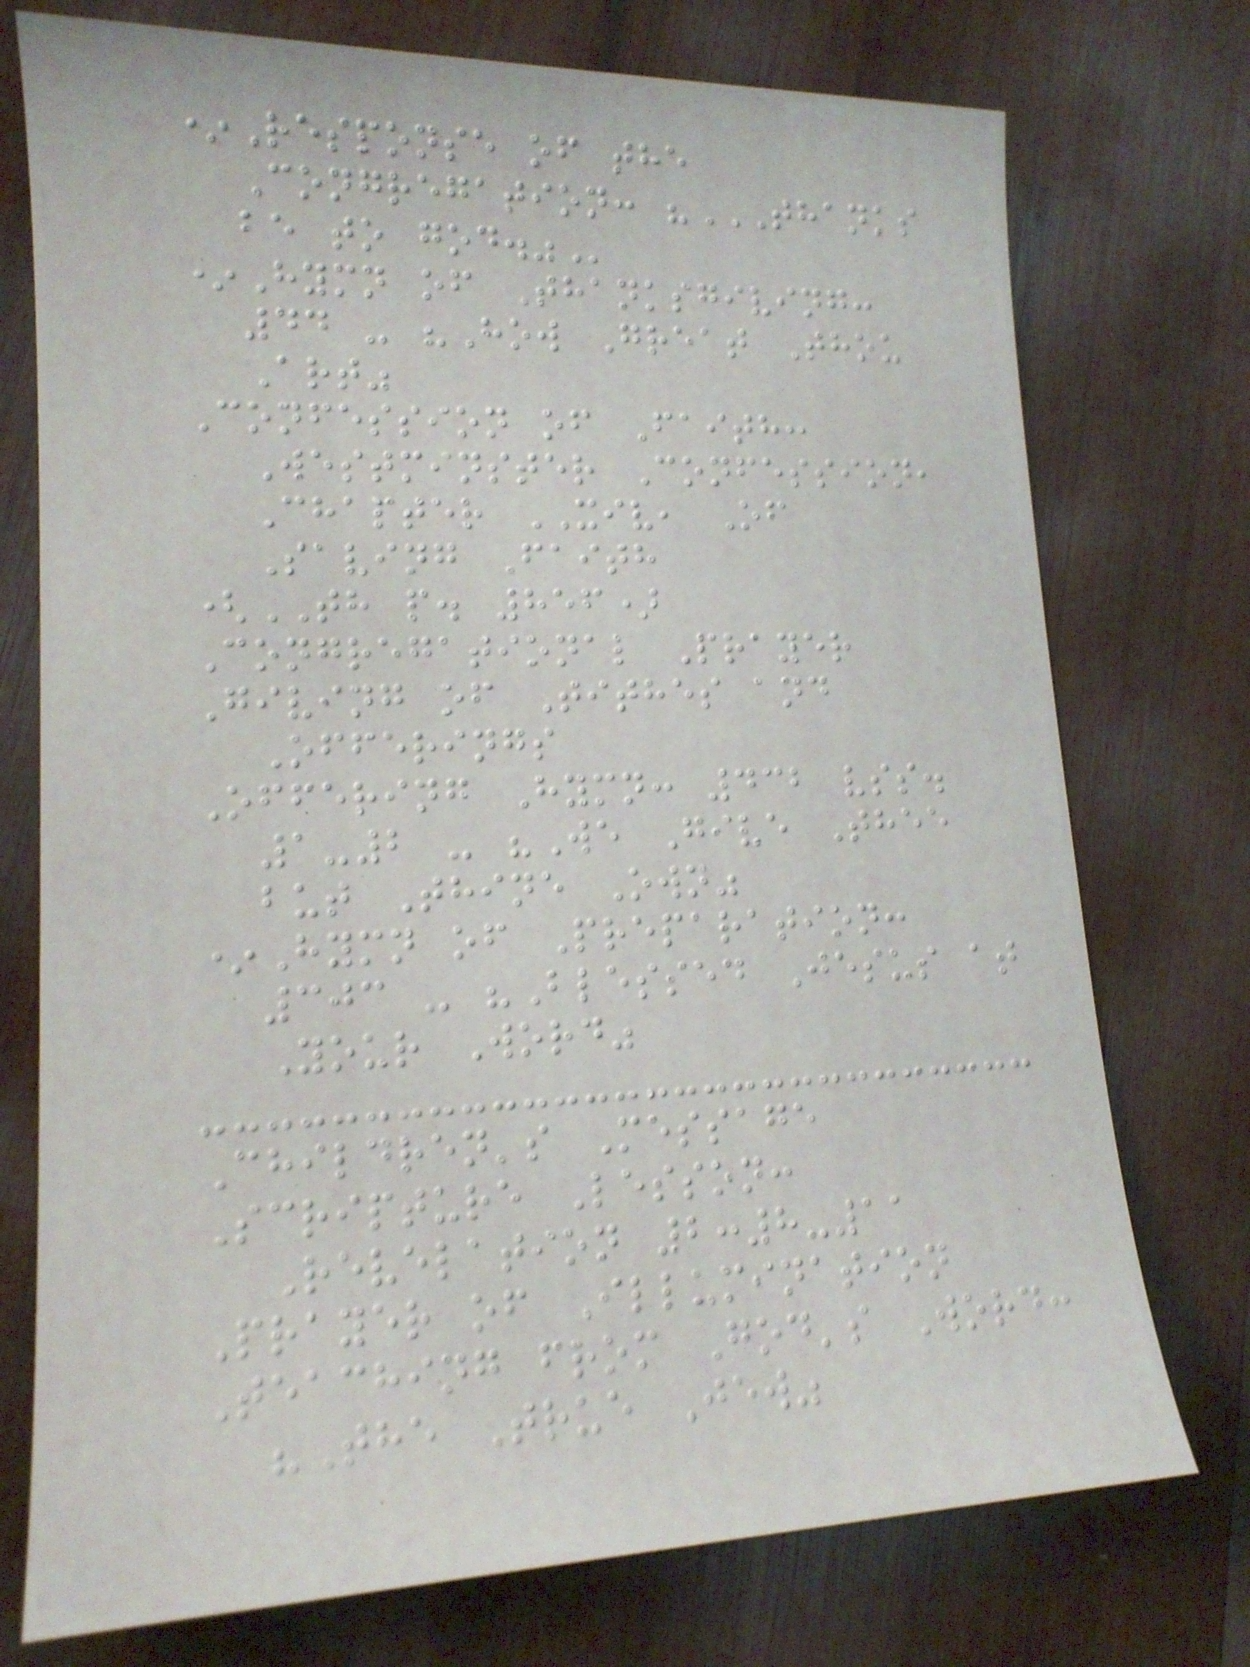*Response of the
Congregation: "THANKS
BE TO GOD."
*Hymn of Thanksgiving:
44 - "How Great Thou
Art"
Confession of Faith:
Westminster Confession,
Chapter XIV, Of
Saving Faith
(TH p. 856)
Congregational Prayer
Giving of Tithes and
Offerings
Offering Hymn: 432 vss.
1-2 - "We Give Thee
but Thine Own"
*Hymn of Preparation:
303 - "Blessed Jesus at
Your Word"
Children's Message
Scripture Lesson:
Revelation 2:8-11
Prayer of Illumination
Teaching from God's Word:
"The True Jew"
